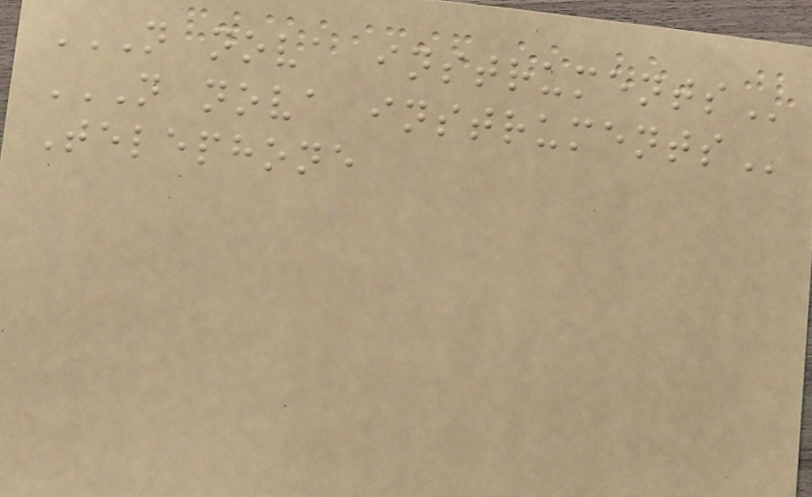N NOVA INSTRUMENTS
N NOVA INSTRUMENTS
Telephone
